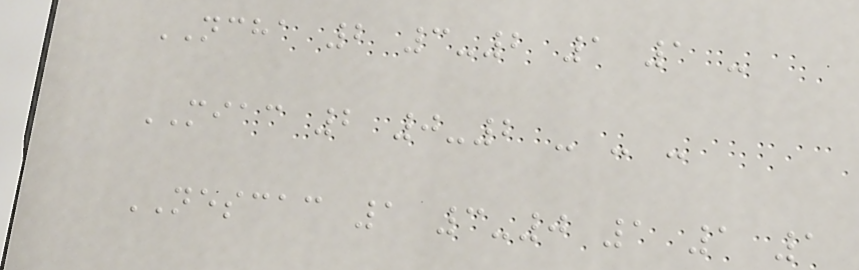NCHA 2 3-2 1 1 -
MIAC 2 0-2 - - -
NESCAC 1 3-0 1 1 1
